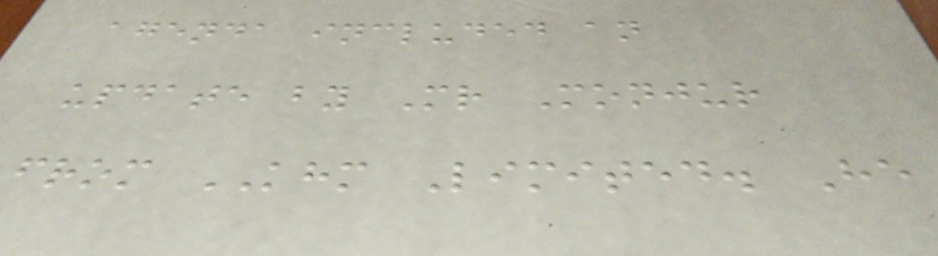agenda included an
update by Mr Monjur
from KHM Limited. He
